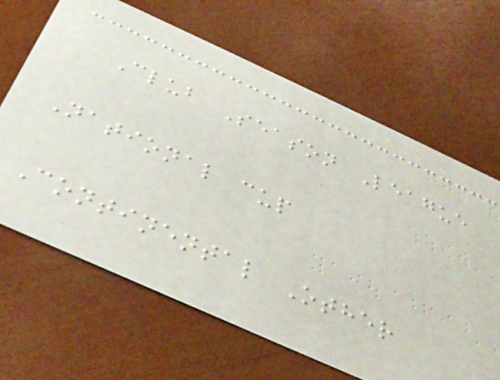Club Season League
National cup
Continental Other
